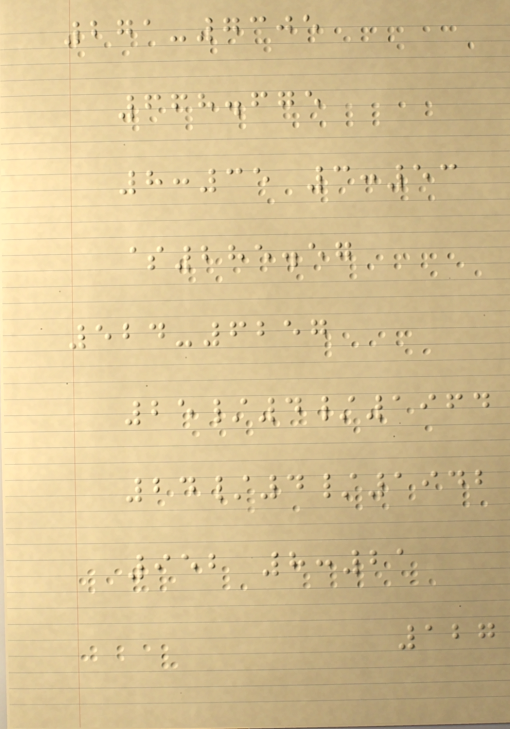271-7305
668.675
8:35 3:53
$285.57
524-6257
25/4/1964
24/4/1942
952 8:21
127
